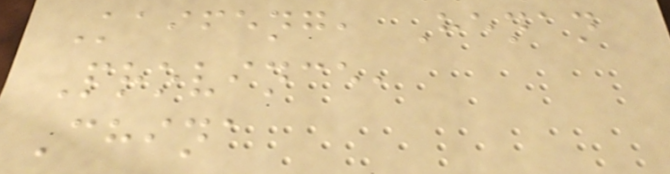Kaifeng, Henan
Province,
China
